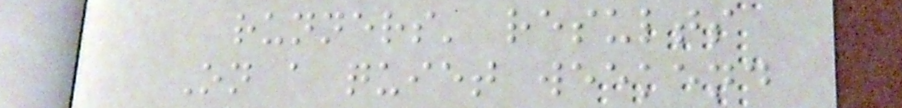runners' results
On a quiet weekend
